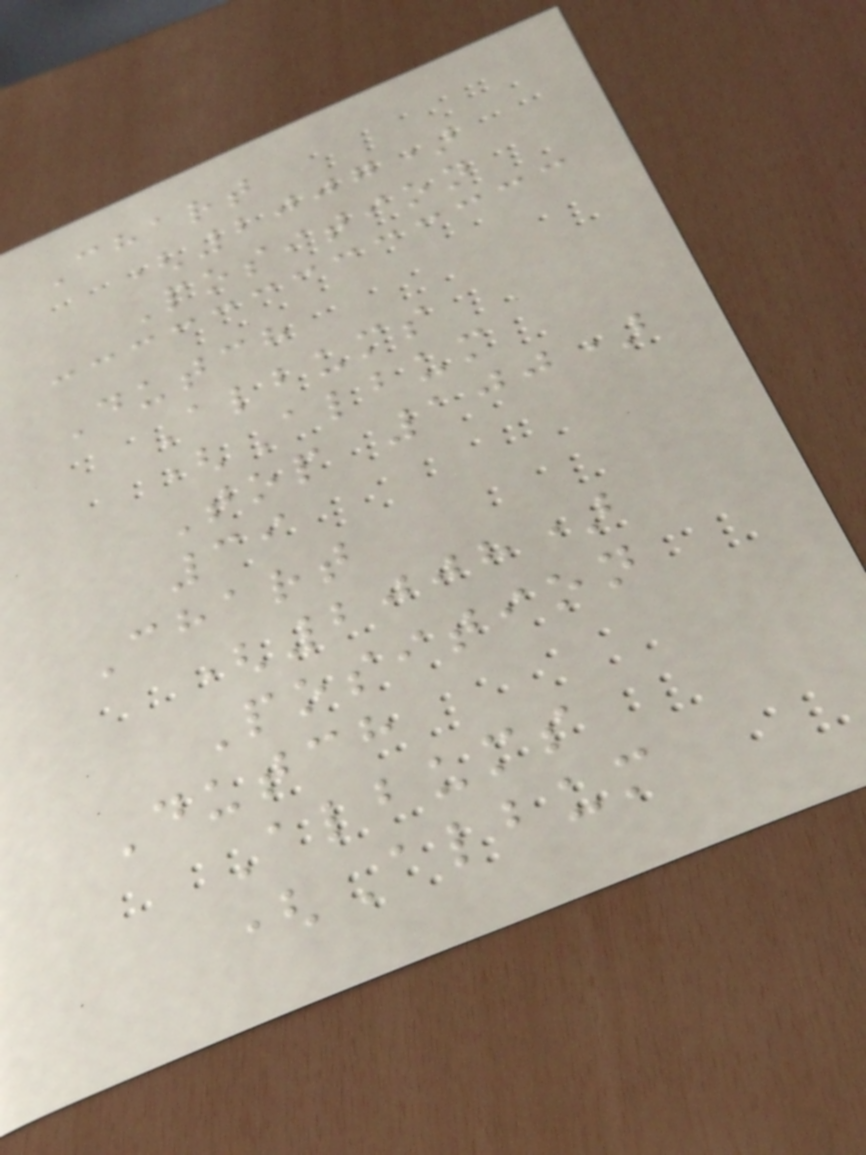Chart
(2007)
Position
Dutch
Albums
(Album
Top 100)
39
Chart
(2008)
Position
Dutch
Albums
(Album
